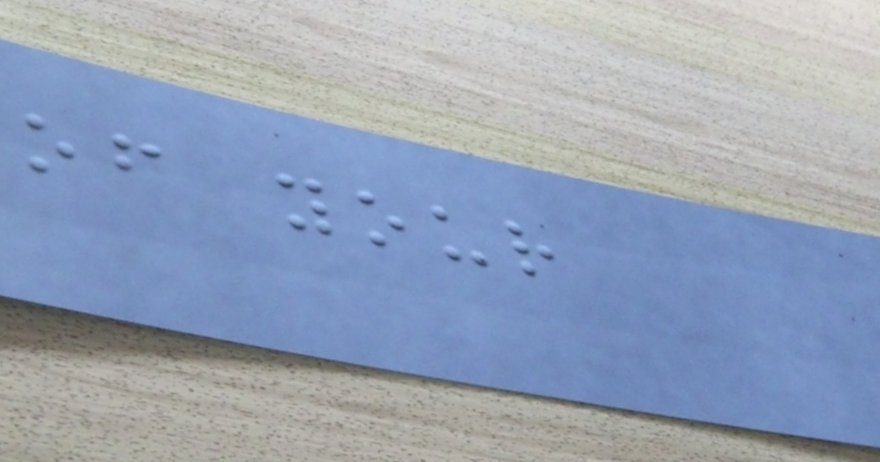of your
